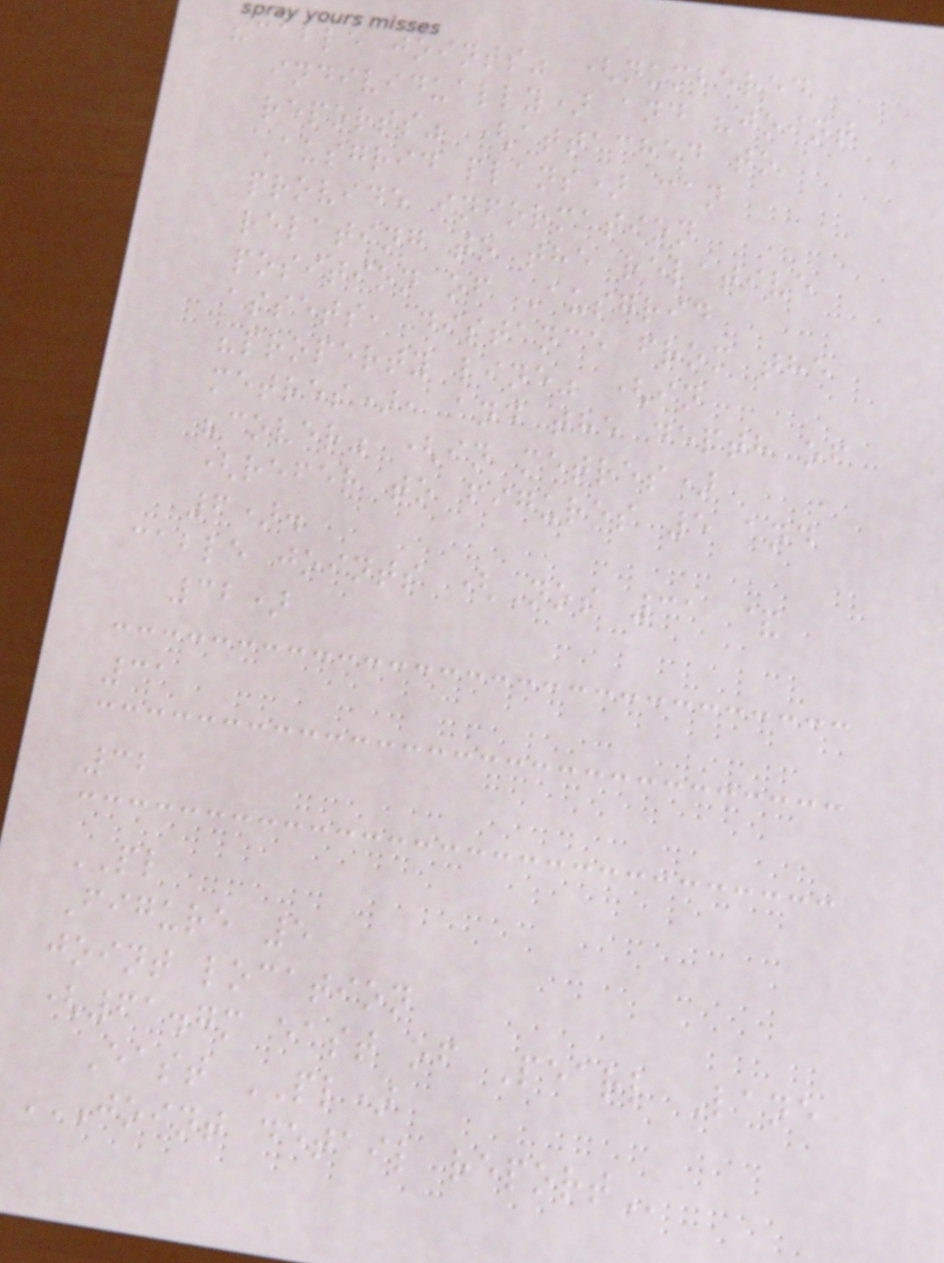"cable joints" (numbered
individually) and "joint
reports" (attached to
Ausgrid plans) can
provide information
relating to the relative
position of Ausgrid
assets, distance from the
"property line" (in
metres), and the depth of
"cover" (in metres)
(refer to figures 5 and
6).
cable joints (Nos 31 &
32)
31
32
PL
Figure 5
joint location
(61.7m east of Pearl Lane
East PL)
JOINT DETAIL REPORT
